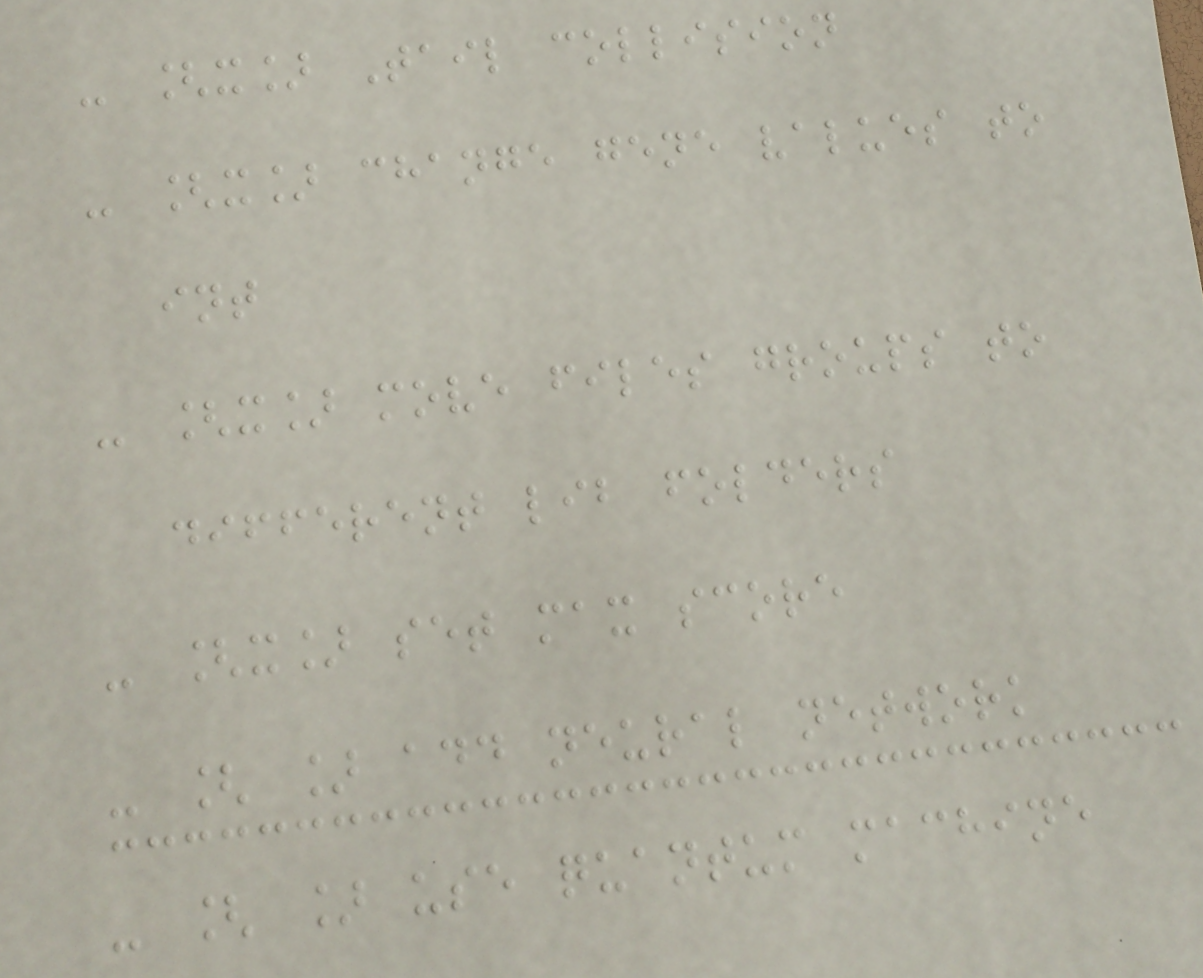- [x] Tail collision
- [x] change gene values to
int
- [x] move files groups to
different lib folders
- [x] set max score
- [ ] add neural network
- [ ] use quantum machine
